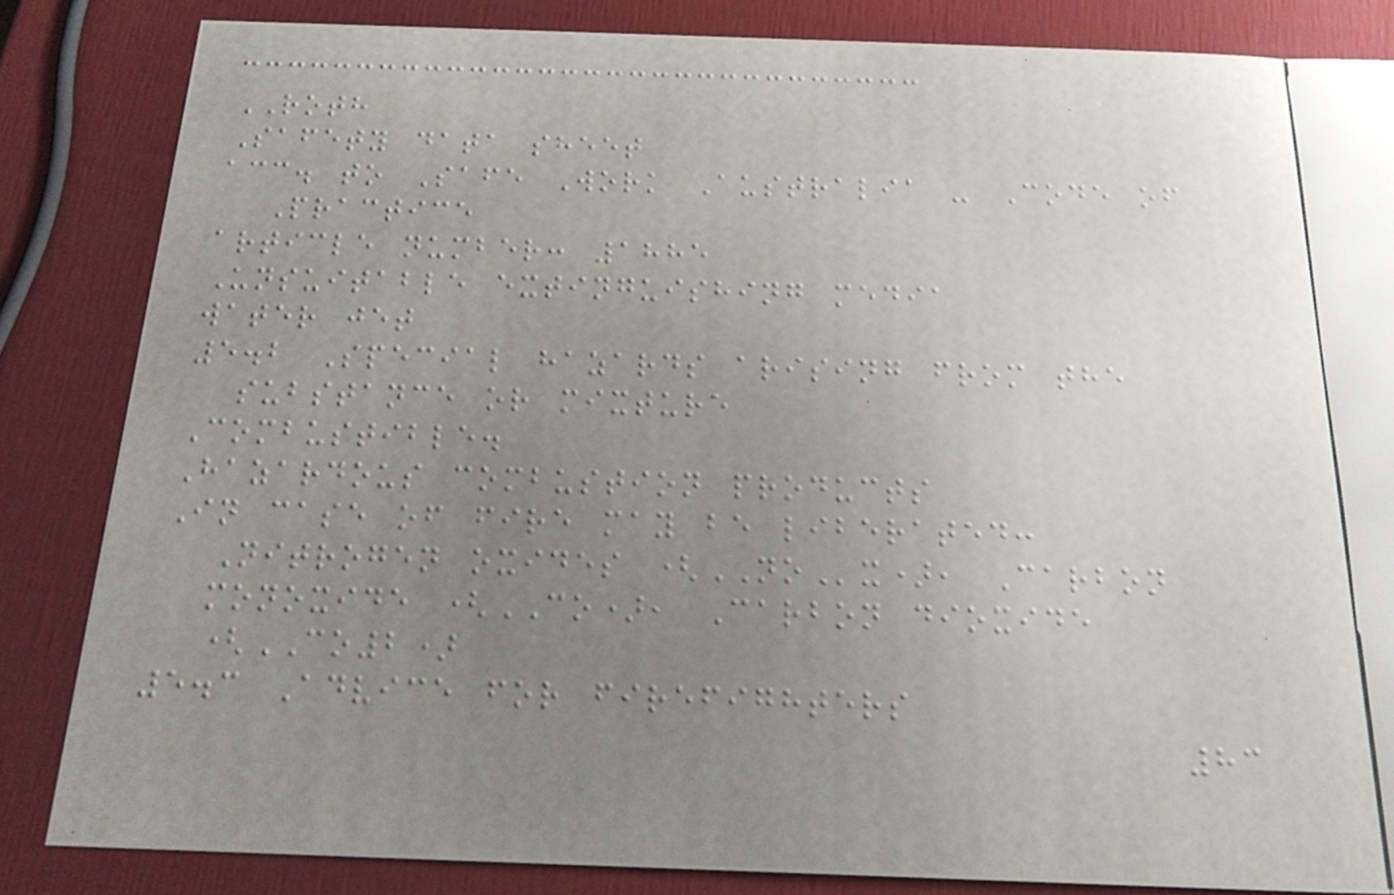ROTH
Safety data sheet
acc. to Safe Work Australia - Code of
Practice
article number: 1885
Unsuitable extinguishing media
water jet
5.2 Special hazards arising from the
substance or mixture
Combustible.
Hazardous combustion products
In case of fire may be liberated:
Nitrogen oxides (NOx), Carbon
monoxide (CO), Carbon dioxide
(CO2)
5.3 Advice for firefighters
83
